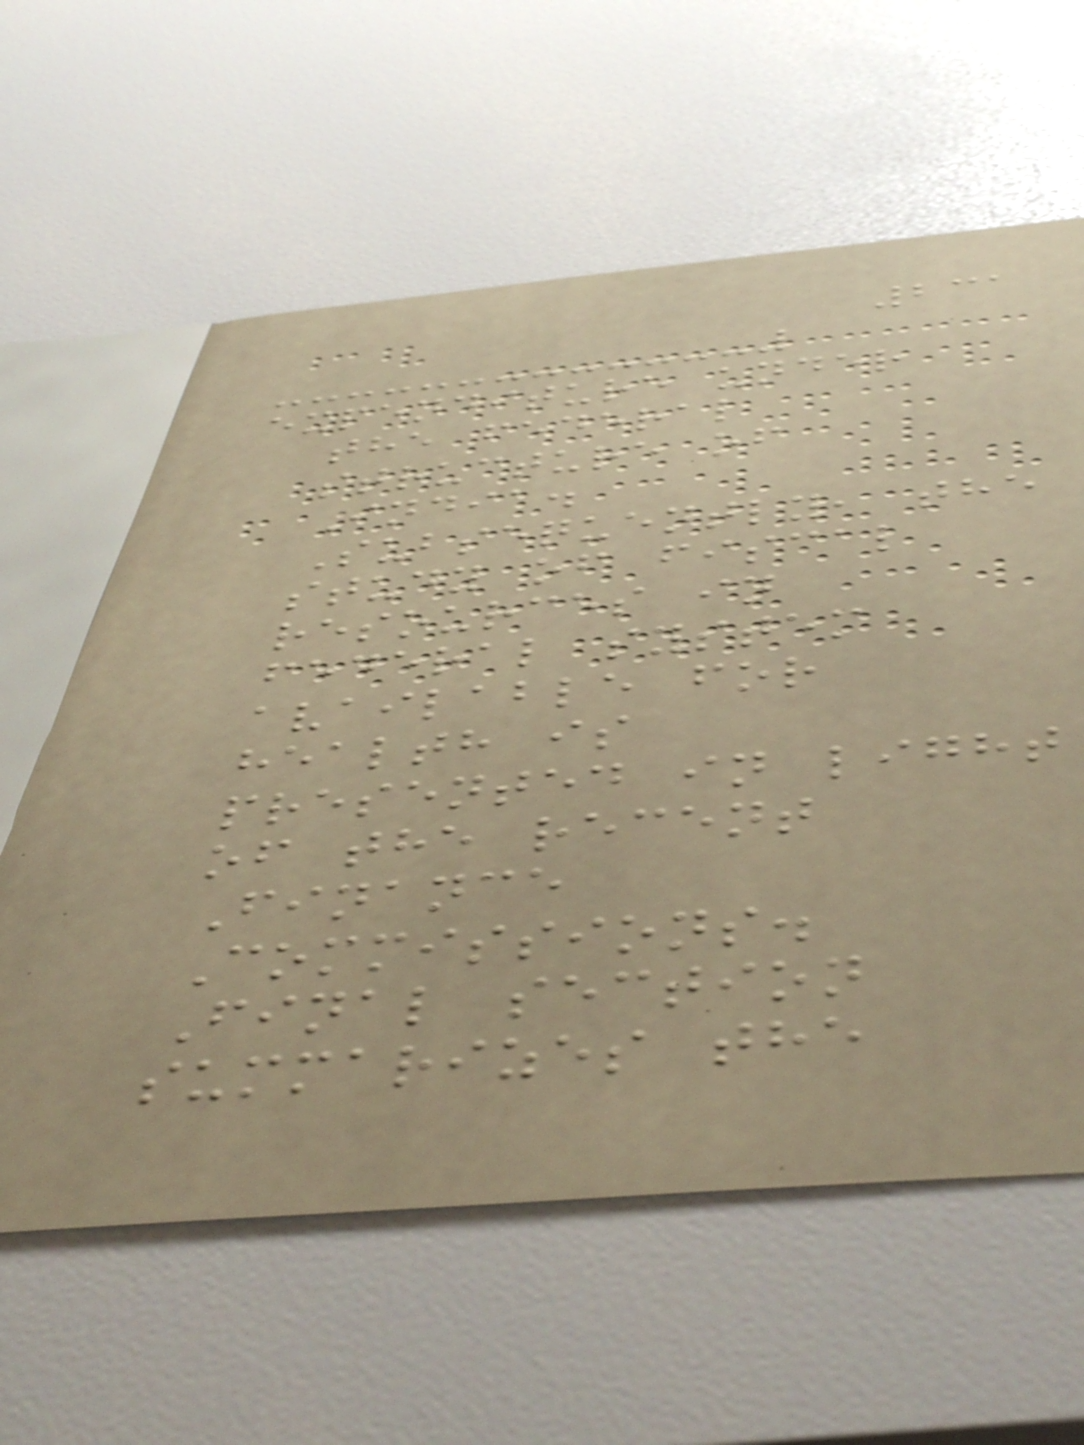231
expenditure under
the federal
structure of
India.
Subsequently, the
study of fiscal
resources in
federal system
available for
health is
presented in light
of the recent
Finance
Commissions.
Final section
summarizes the
